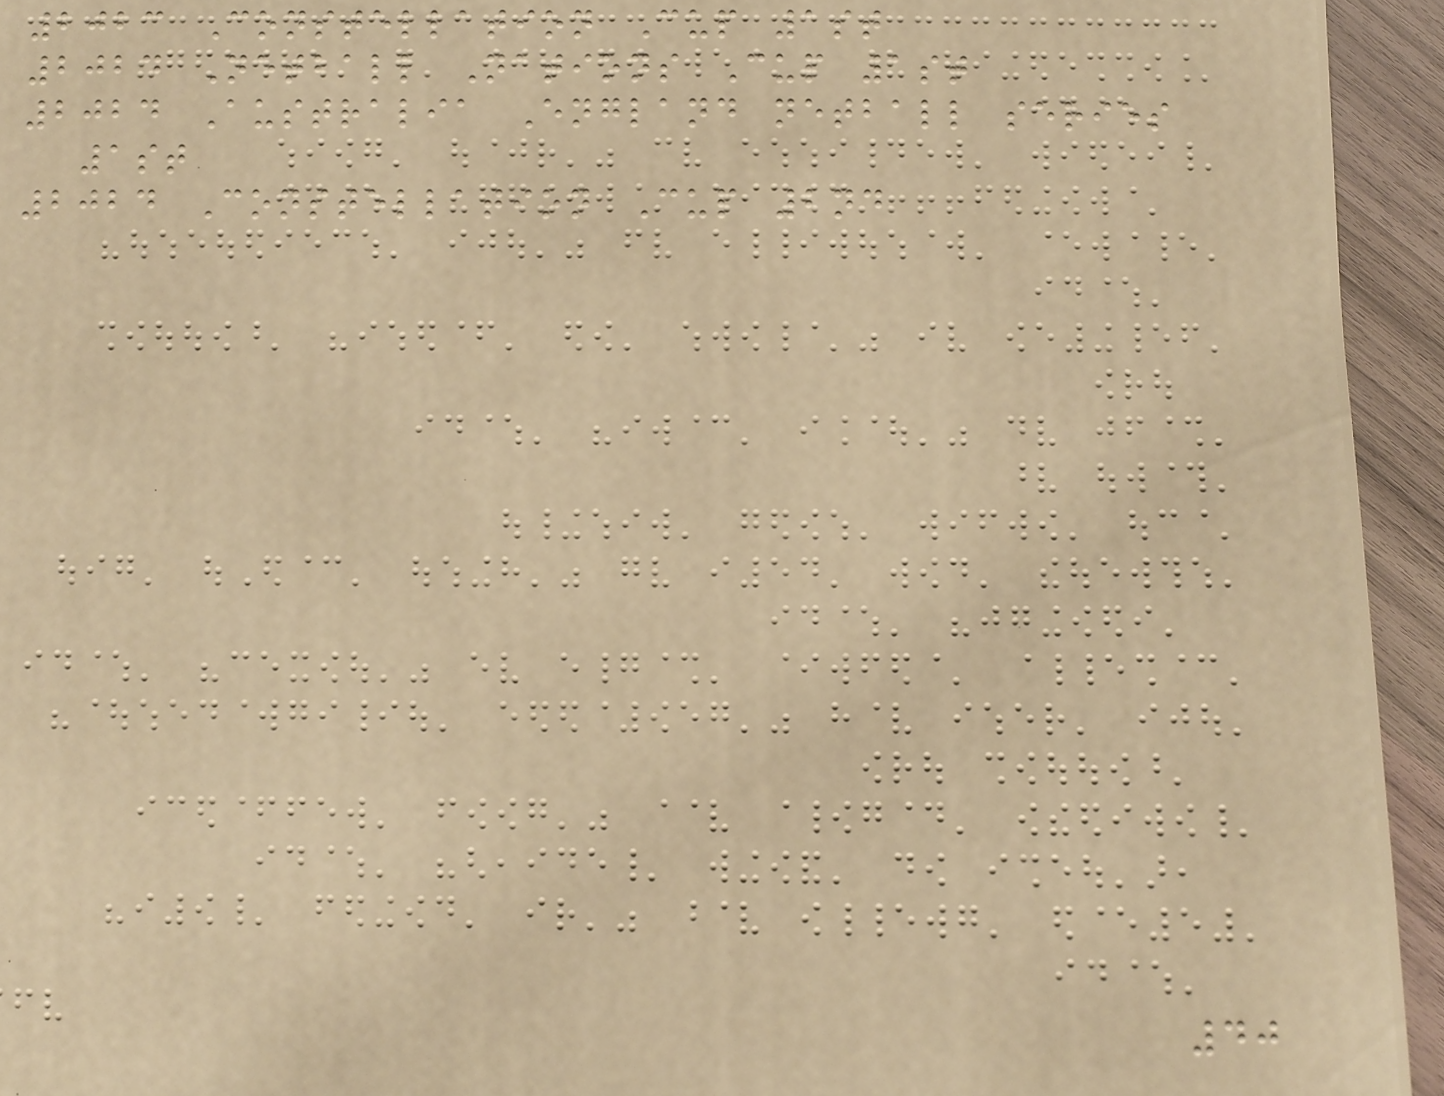2023 Constellation Cup 1st
2024 Netball Nations Cup 1st
2024 Australia England netball series
1st
2024 Constellation Cup 2nd
40
